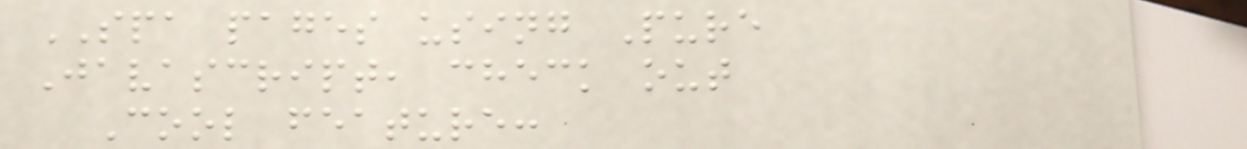SPA pages using Pure
Javascript, check out
Cool feature:
